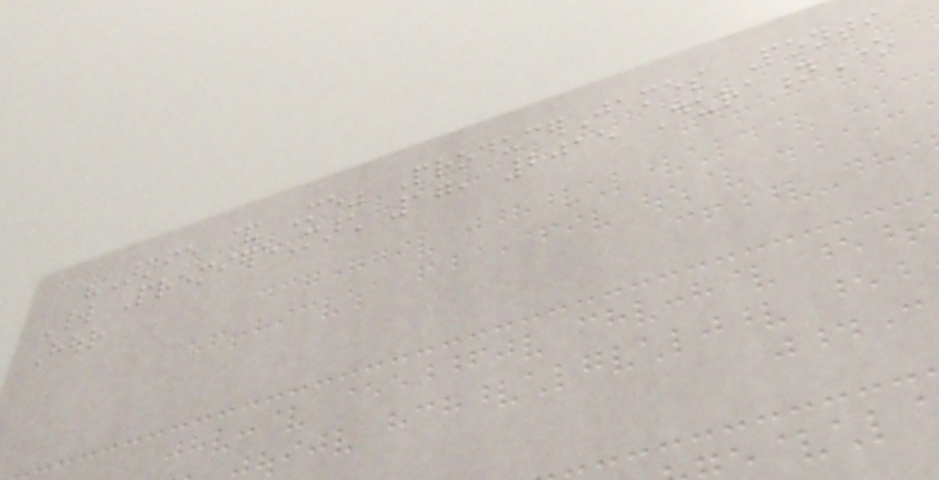"Arnie & Me" ProducerJames Ponti
World PremiereMarch 17, 2015 DurationOne
Hour
